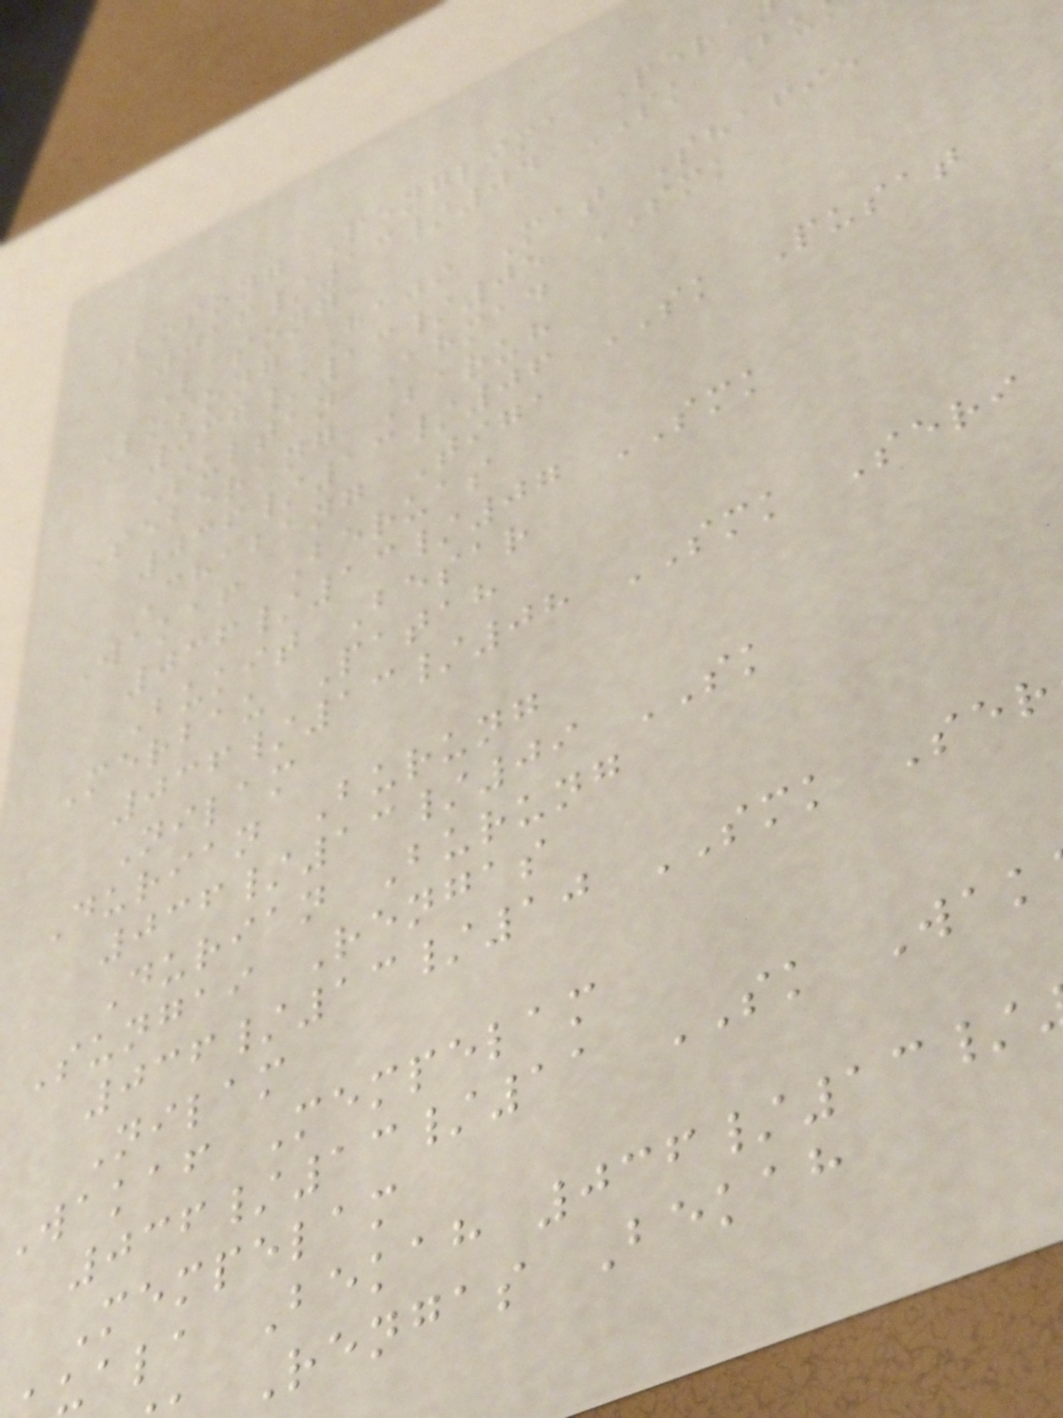Losong Penglima Pera
036/13/04 SK Bu
Lasong
Losong Haji Mat Shafie
036/13/05 SMK
Sultan Ahmad
Seberang Baruh
036/13/06 SK Pusat
Chabang Tiga
Wakaf Beruas
036/13/07 SMK
Bukit Besar
Merbau Patah
036/13/08 SMK Seri
Nilam
Durian Burung
036/13/09 SK
Durian Burung
Sungai Rengas
036/13/10 SMK Ser
Nilam
Wakaf Mempelam
036/13/11 SK Wak
Mempelam
uala Bekah 036/13/
Rengas Bekah
